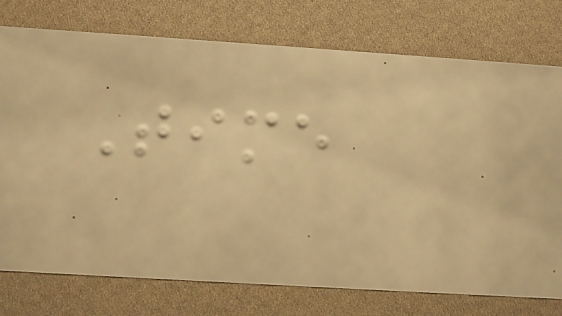Time
